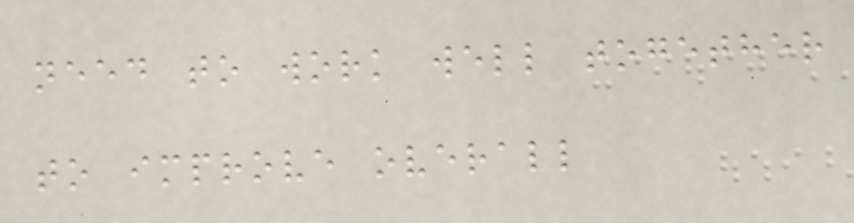need to work well together
to improve overall
